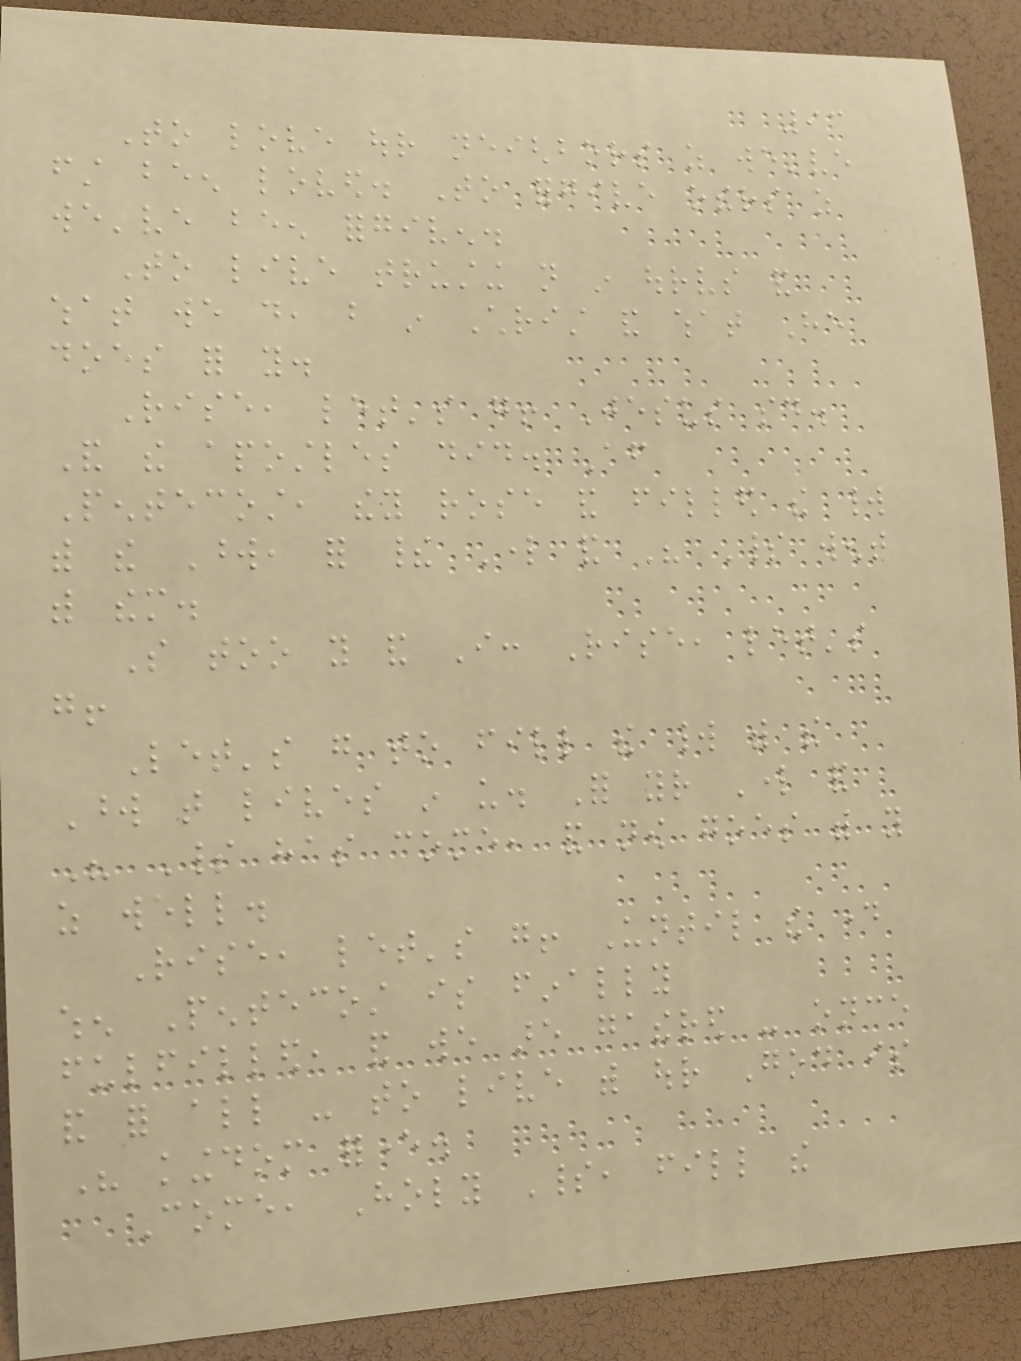93
To love our neighbors as we've
first been loved. To forgive others as
we've been forgiven.
To live trusting not in ourselves and
what we do, but in Christ and what He
does for you.
Rise, let's go! Jesus said.
And the apostles did. After
Pentecost, they rose and filled the world
with the Word, for their Lord and His Spirit went
with them.
So too you and I: Rise, let's
go!
Let's go to fill the world with the
Word that lives in us. For your Lord and
His Spirit has come, and now goes with you
as well.
Rise, let's go! Until the day
when Pentecost is finally
fulfilled, and we are gathered - once
and for all - to live with our God is
His kingdom forever.
Come, Holy Spirit, fill the
